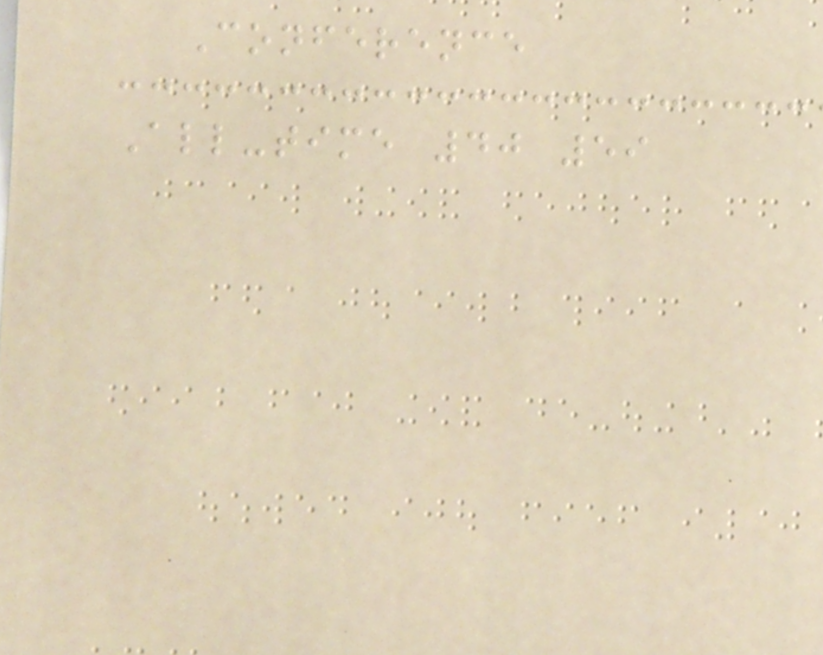Conference
All-time 40 59
